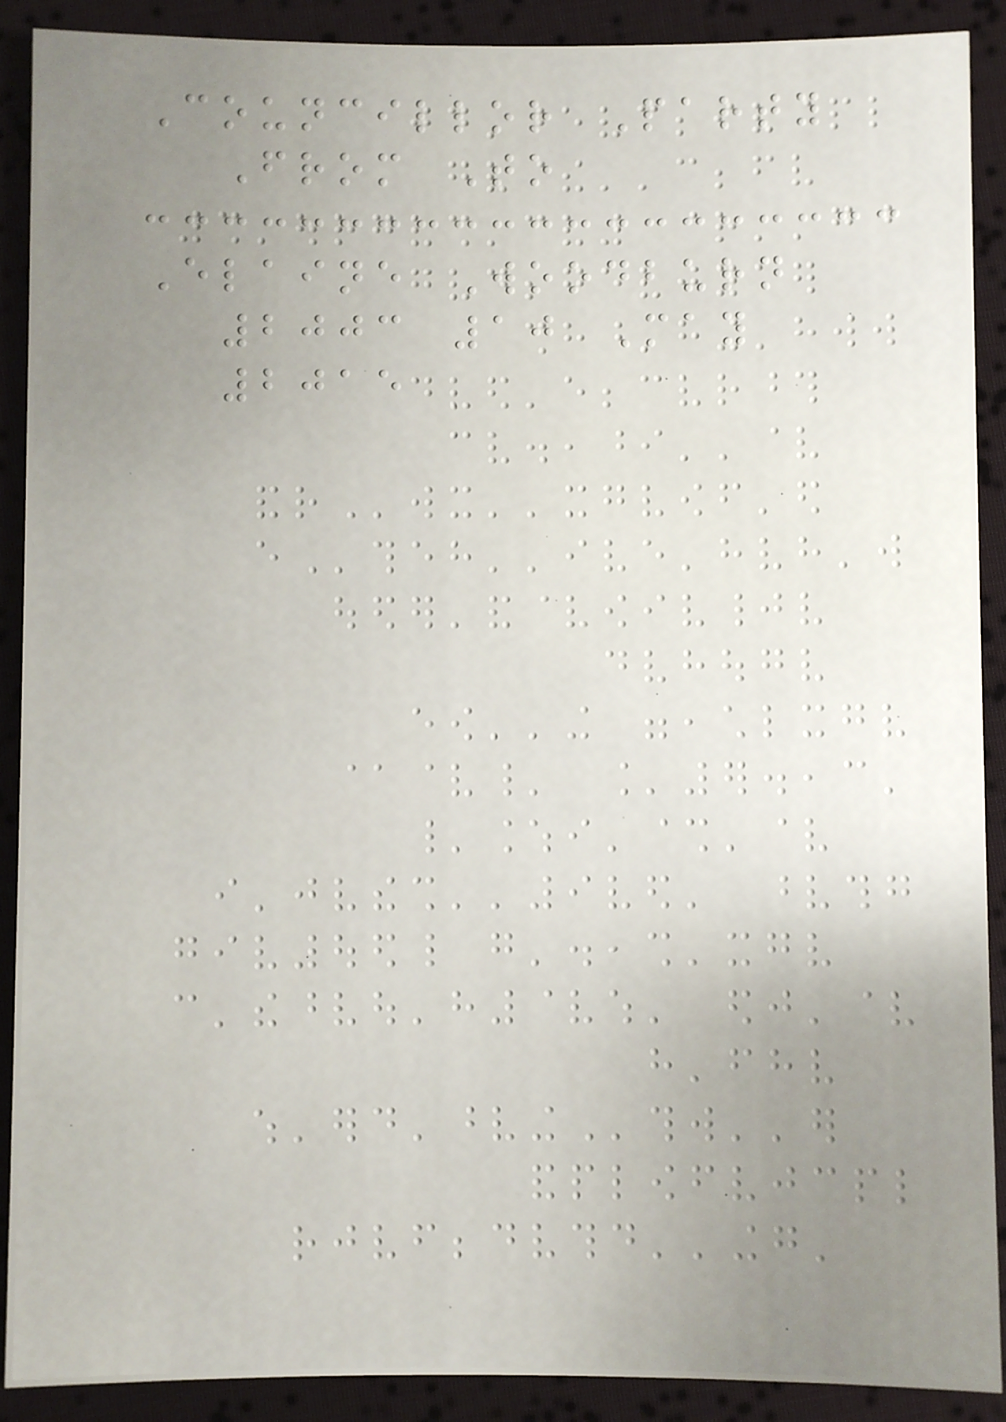Councillor Party
From To
Elaine Woodburn
2003 10 May
2015
